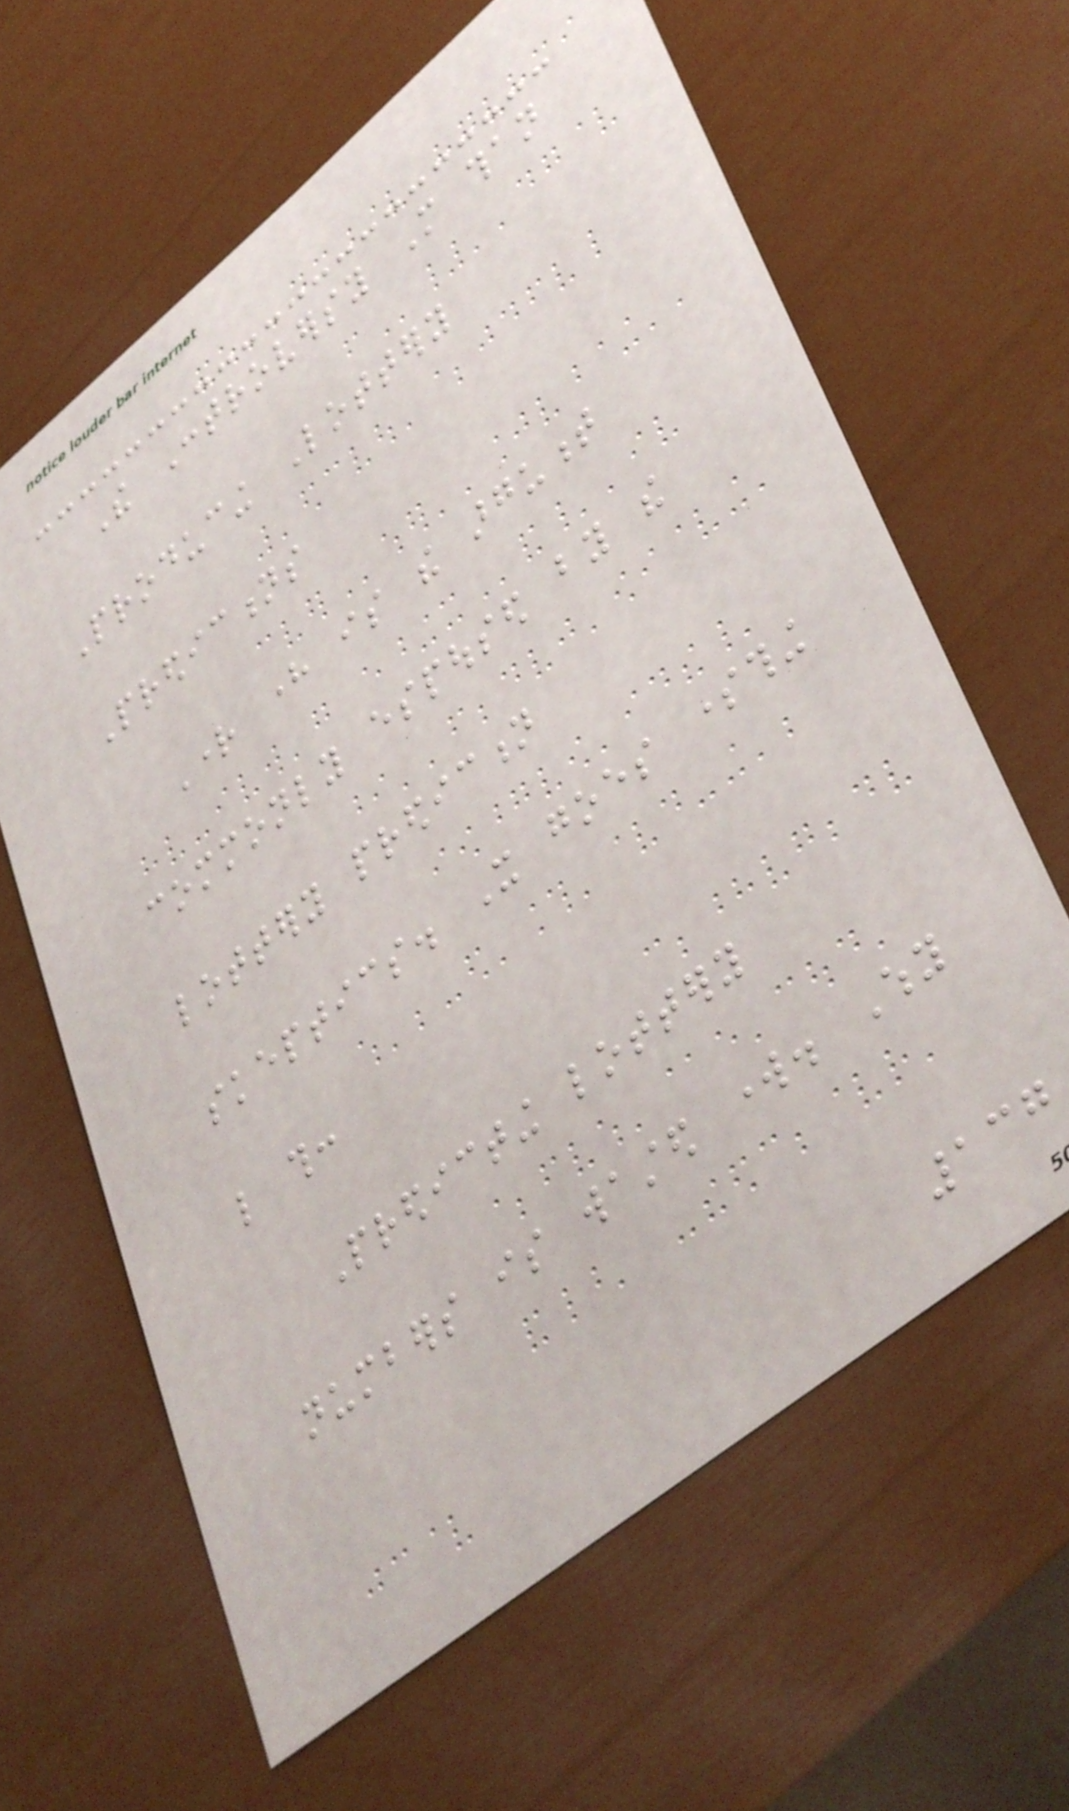The Controversy More than
Producing Lottery
Predictions
Right here is the argument
commonly espoused by the
lottery prediction
skeptics. It goes something
like this:
Predicting lottery
numbers is wasted work. Why
137
